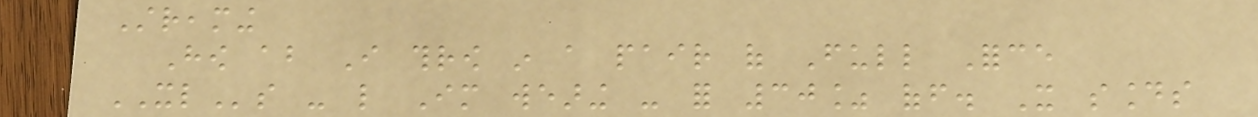Streaming
How about I throw in a pair of Full Force
XLs - like Im wearing - for 30% off. It sounds
